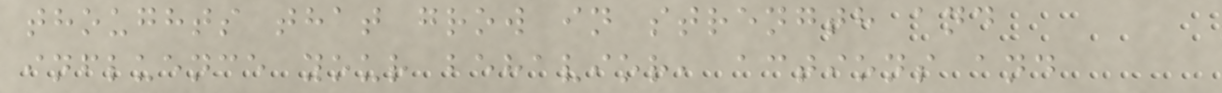thoughts that grow in strength and
influence your behavior, actions and
